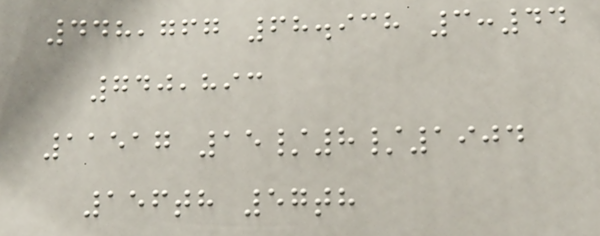448,767 68.938 3:44
740,893
11517 15/8/1904
156th 57th
